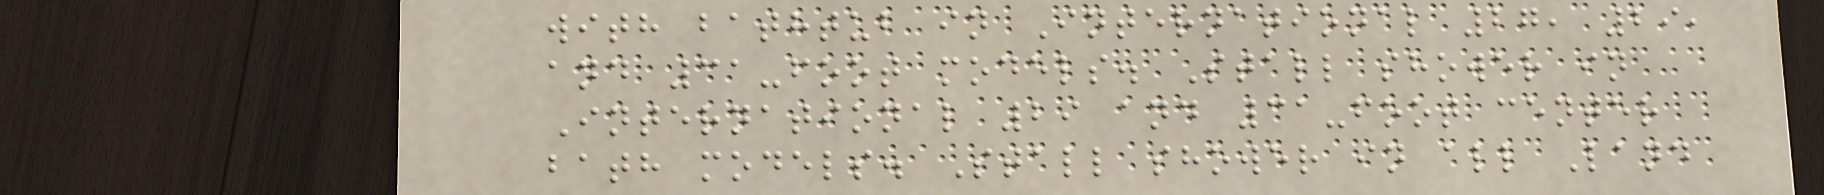with bathtub in International 27, 29,
and 31-foot models. Stall shower in
International 29 and 31-foot center
bath models. Stall shower in all Land
